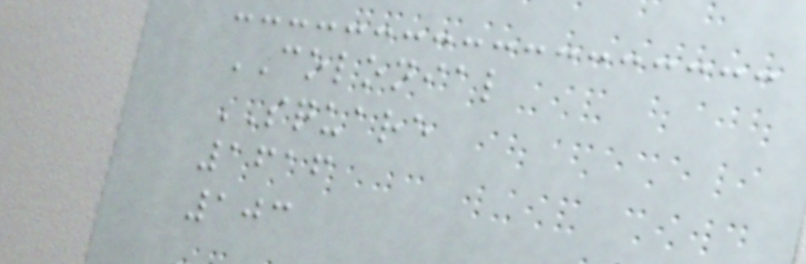COLONIAL
SQUARE
1616
103
